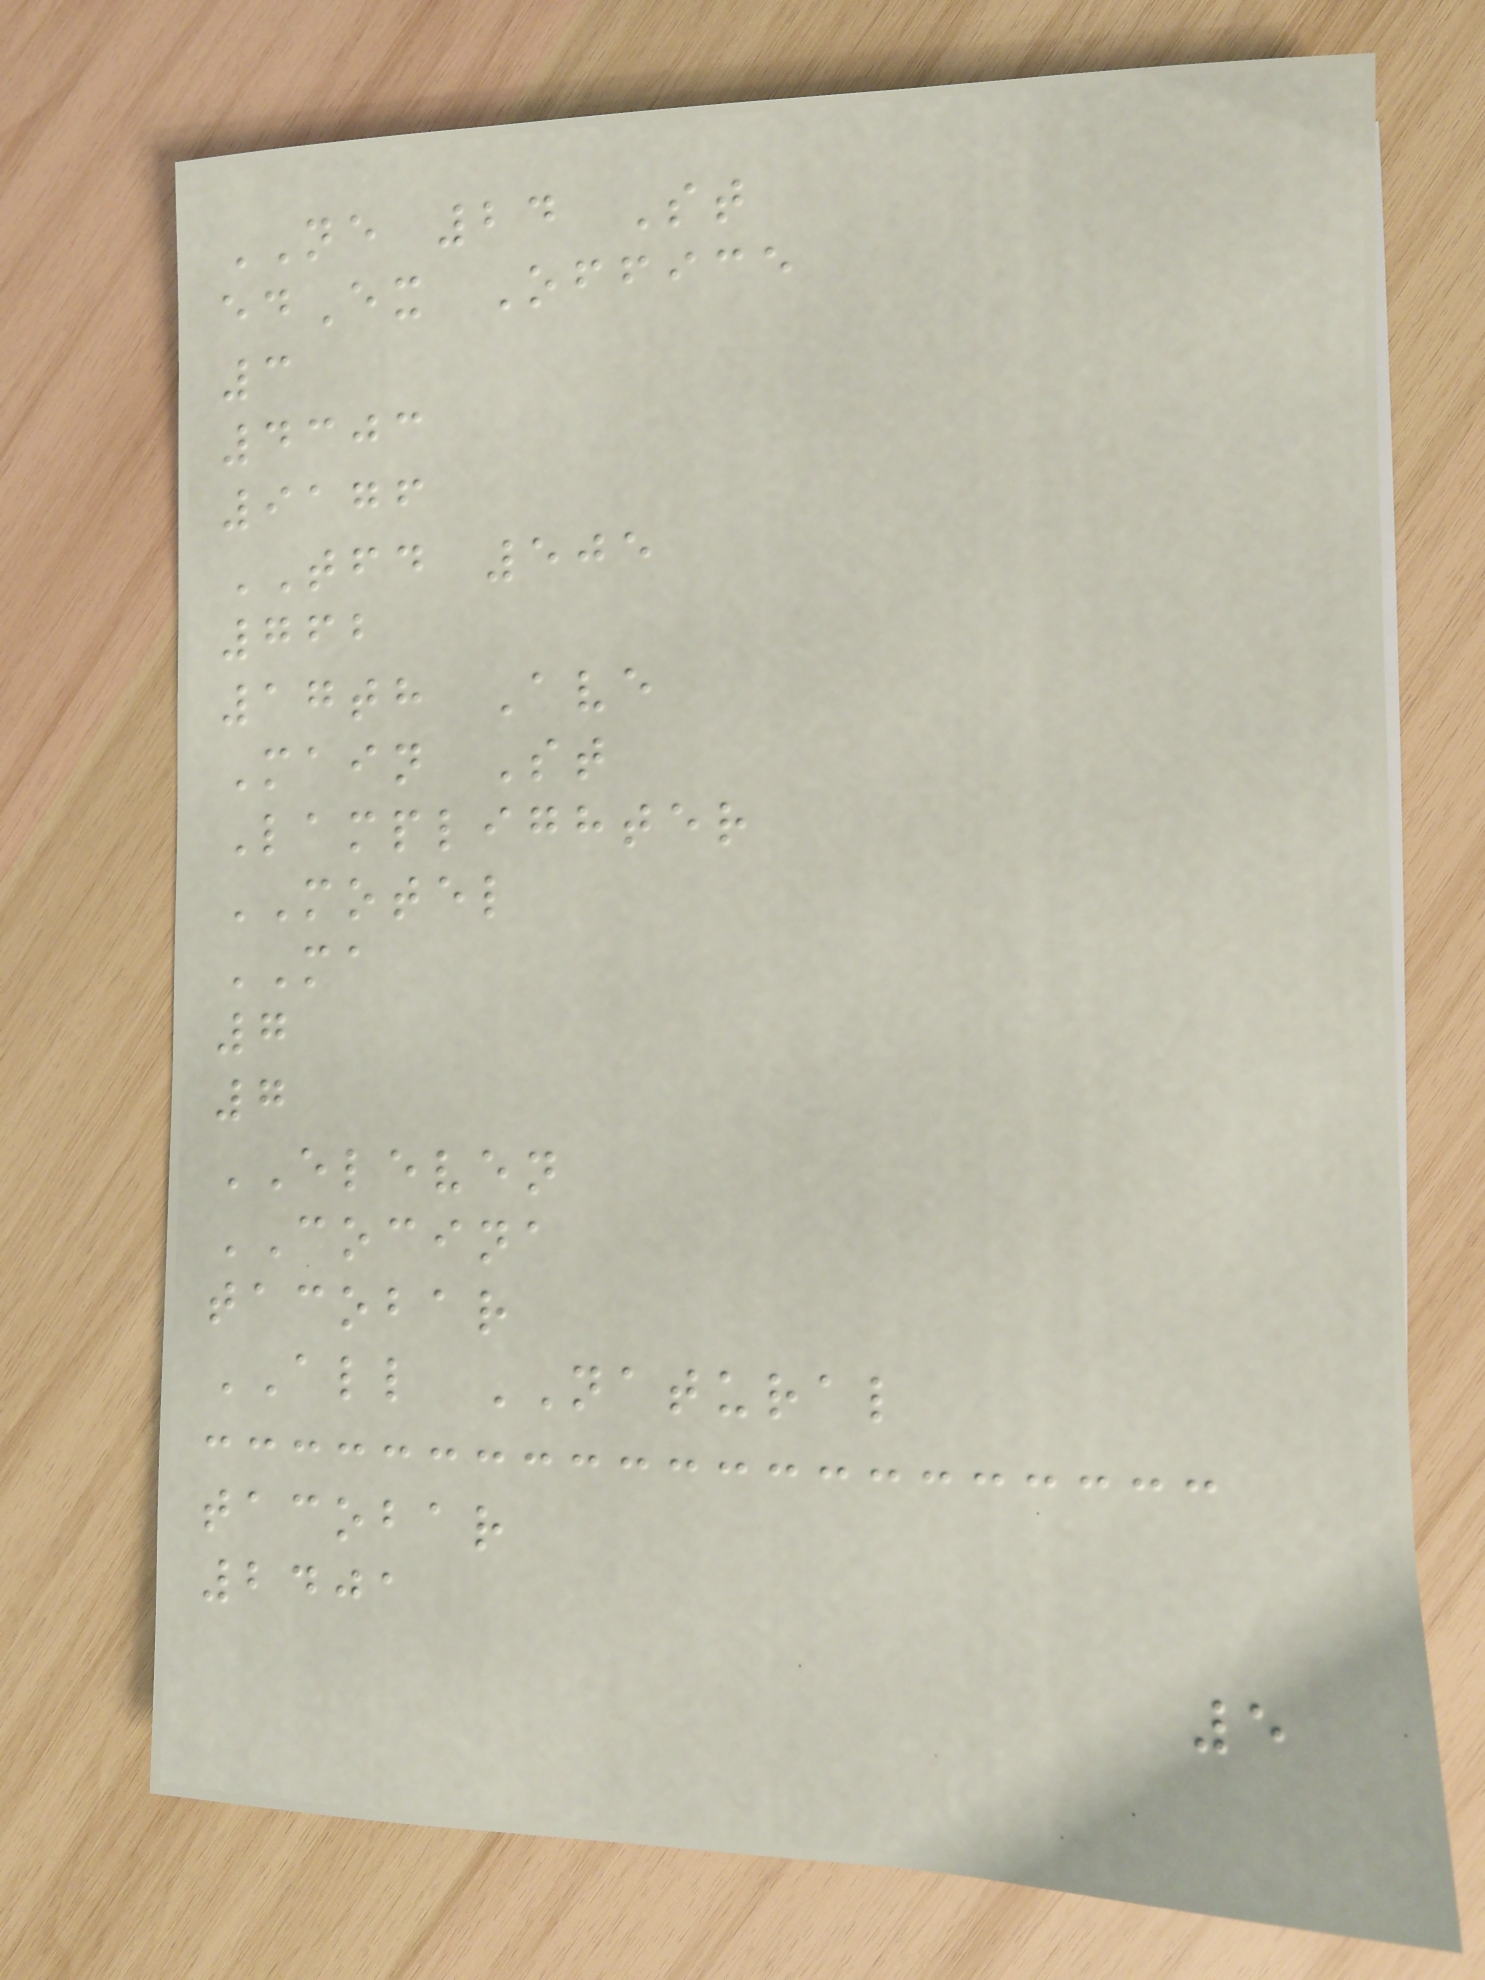NE 24 St
edEx Office
3
4303
9176
TFD 505
762
17th Ave
Main St
Lamplighter
MOTEL
MA
7
7
ELEVEN
COCINA
tacobar
ALL NATURAL
tacobar
2401
5
